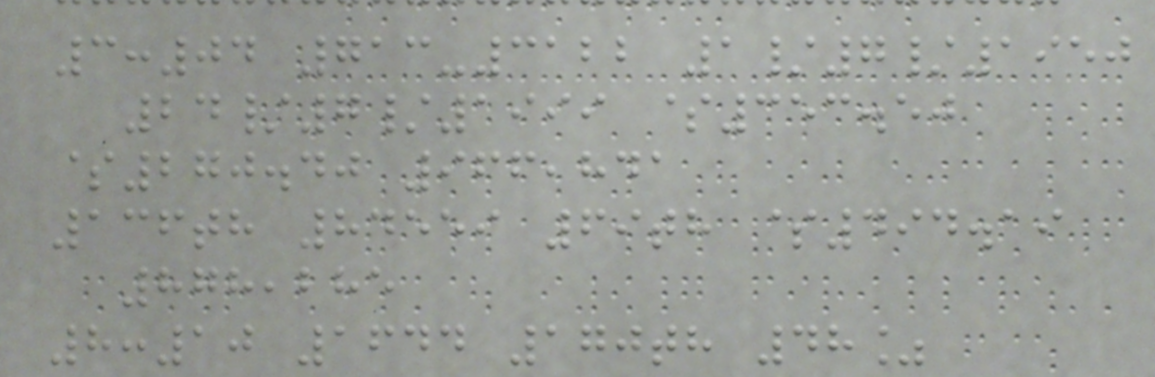3:04 713-3122 1/7/1950
24/7/1999 $353.50
$270.40 966,841
136th 84559 69th $494.19
878,285
8:10 1644 170th 48%
